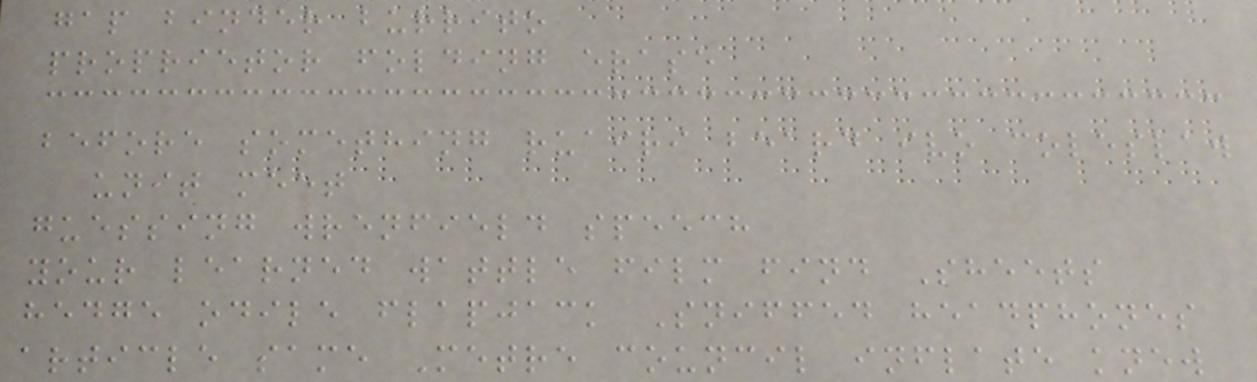gap binder burrito
proprietor folding erase
before something ruairi beard ivo coleslaw
unit meet
guessing wrenfield speech
your learned wattle film find Sheets
hedge odile flapjack Sniffed headphones
article same Metre council inflate knew
